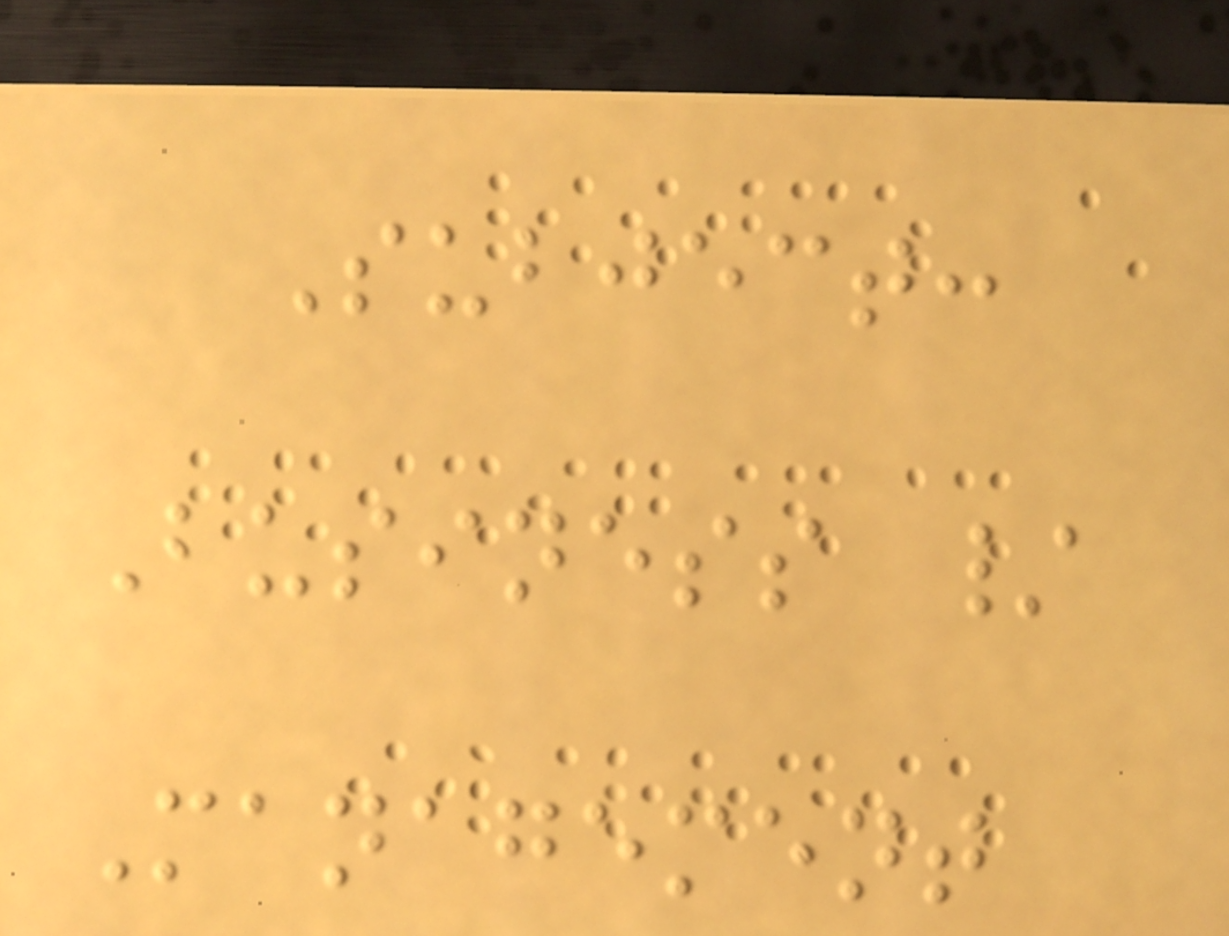Subject:
Business /
Management
